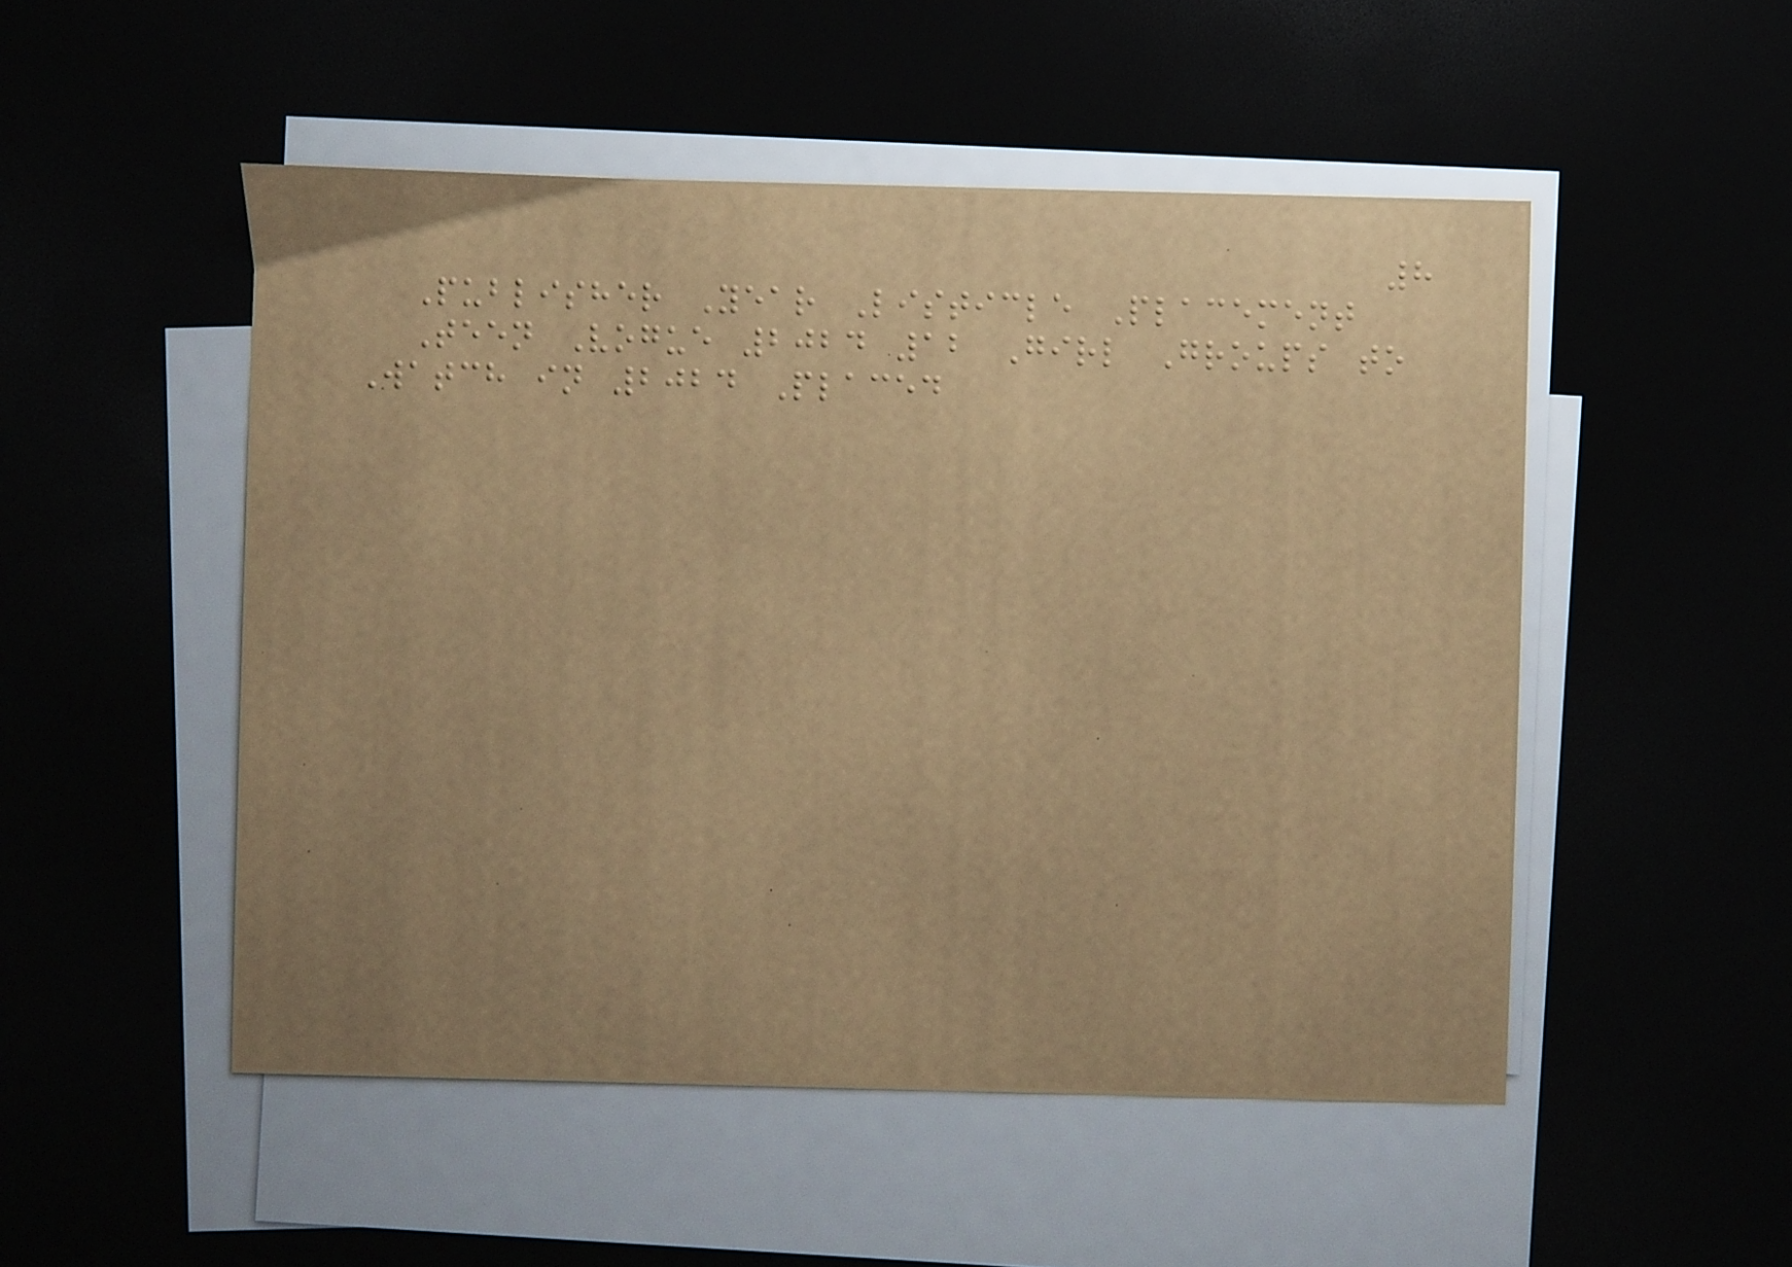8
Publisher Year Listicle Placement
Teen Vogue 2024 12 Girl Groups to
Watch in 2024 Placed
